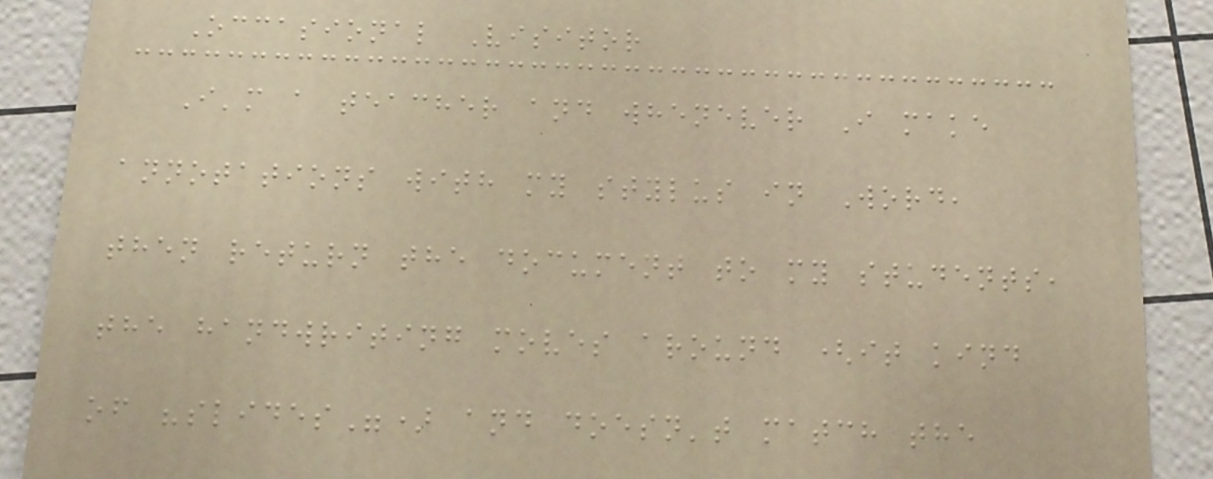Occasional Visitor
I'm a teacher and whenever I make
annotations with my stylus in Word,
then return the document to my students,
the handwriting moves around (it kind
of "slides") and doesn't match the
